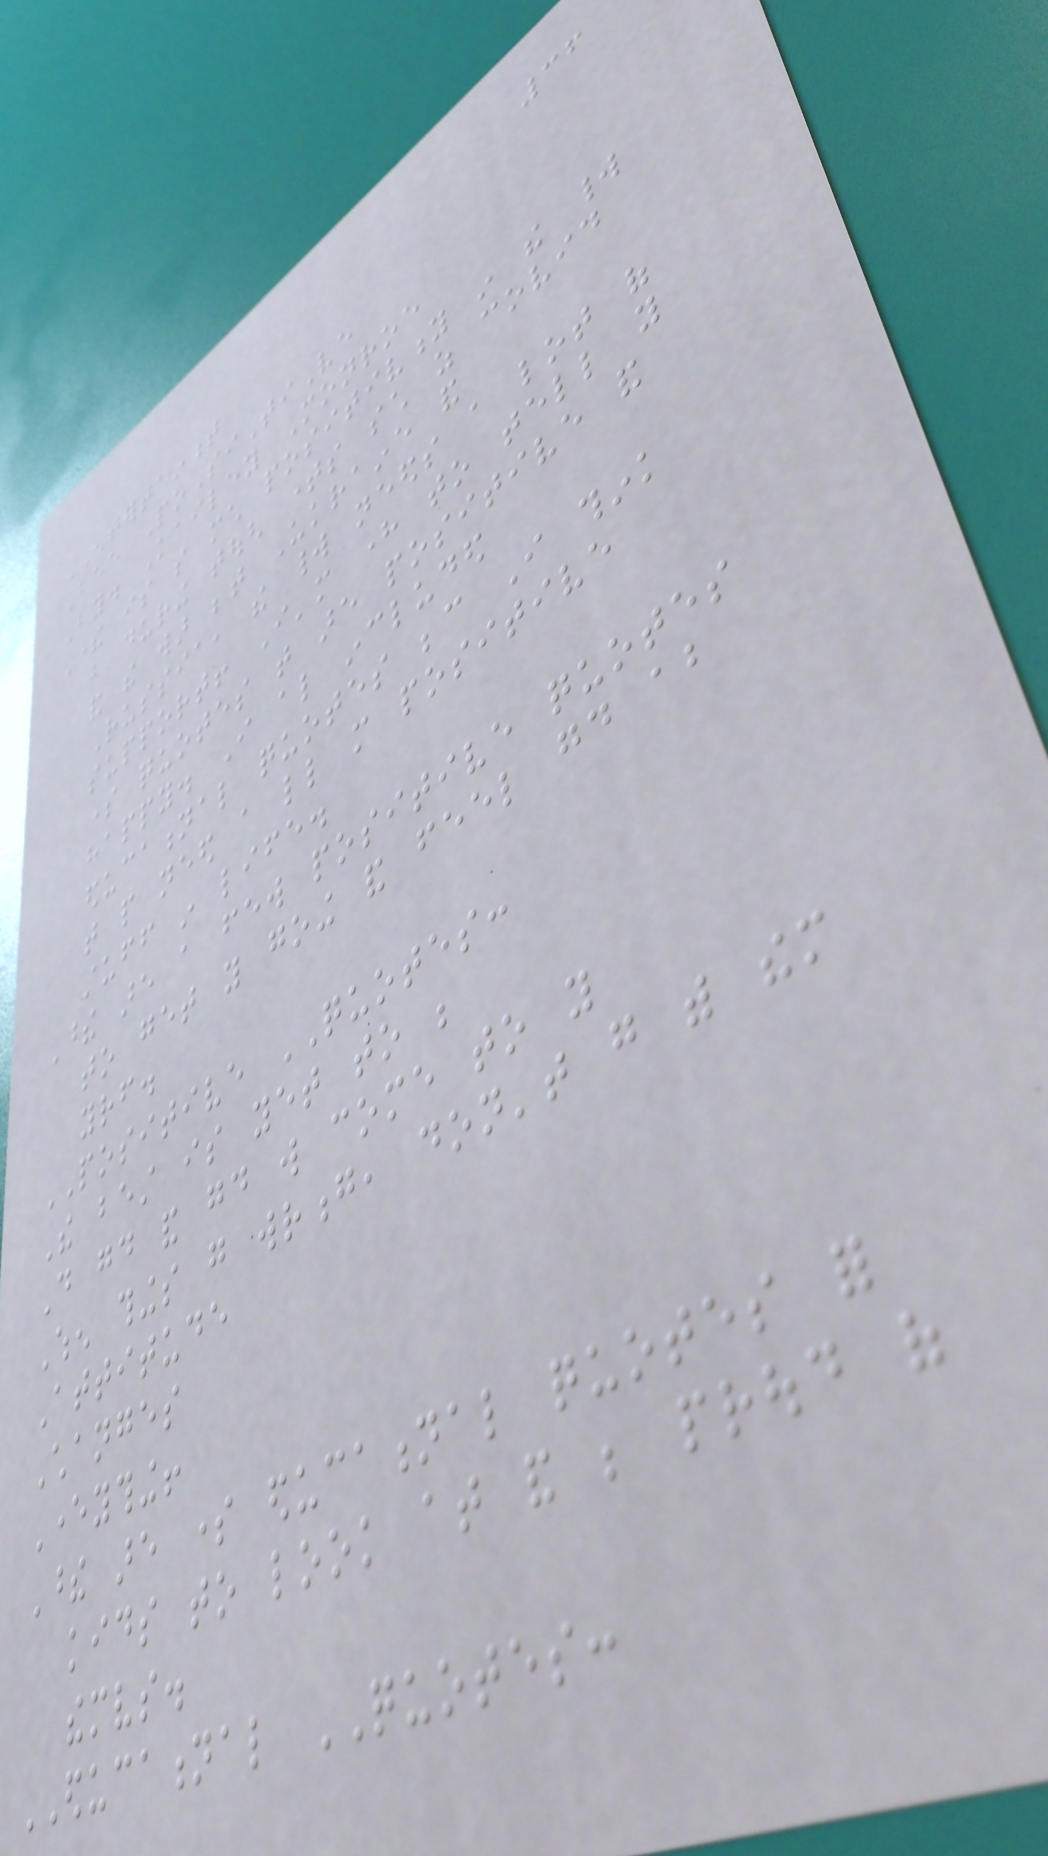36
ENTERTAINMENT
Bee PoSiTiVe
By. Kailey Monroe
There is so much positivity in the world
but during tough times such as covid
and the war between Ukraine and
Russia, the world needs a lot of
support! I'm here to tell you
some quotes that are positive and
happy. I also included
educational quotes because I think
that people need a little more positive
stuff in life.
These are a few positive quotes
to get you going and feel good about
yourself.
POSITIVE QUOTES:
The best is yet to be
Do good and good will come to you
When things go wrong, don't go with them
Attitude
Changes
Everything!
These are some educational quotes for
kids to look at and be proud of
themselves.
EDUCATIONAL QUOTES:
